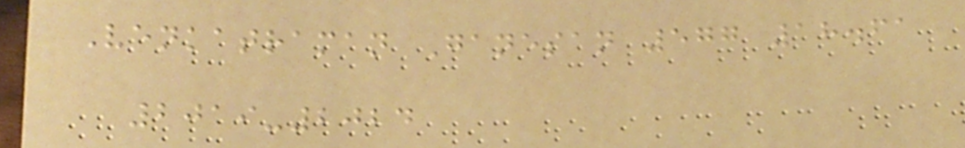Venkatraman Ganesan 577 18.61
2019-2024
